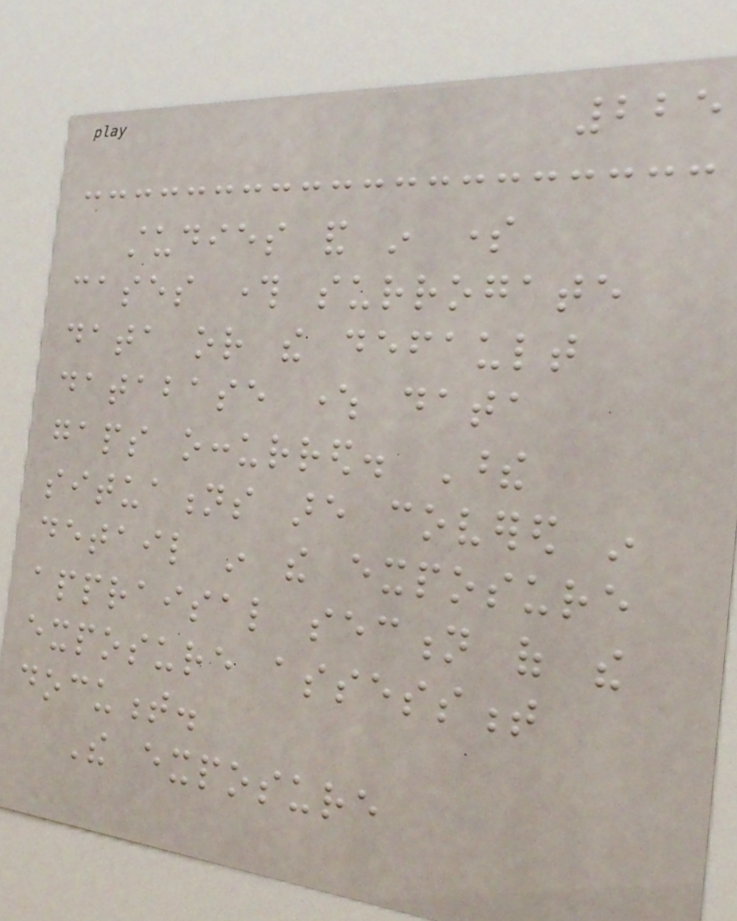225
studies and in some
cases through surrogate
data or the default
database where data
gaps occurred. These
situations are covered in
detail in the exposure
appraisal section of the
exposure assessment
document.
The exposure
